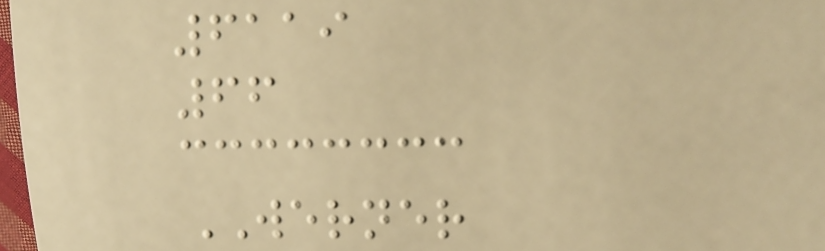6119
66
WERNER
